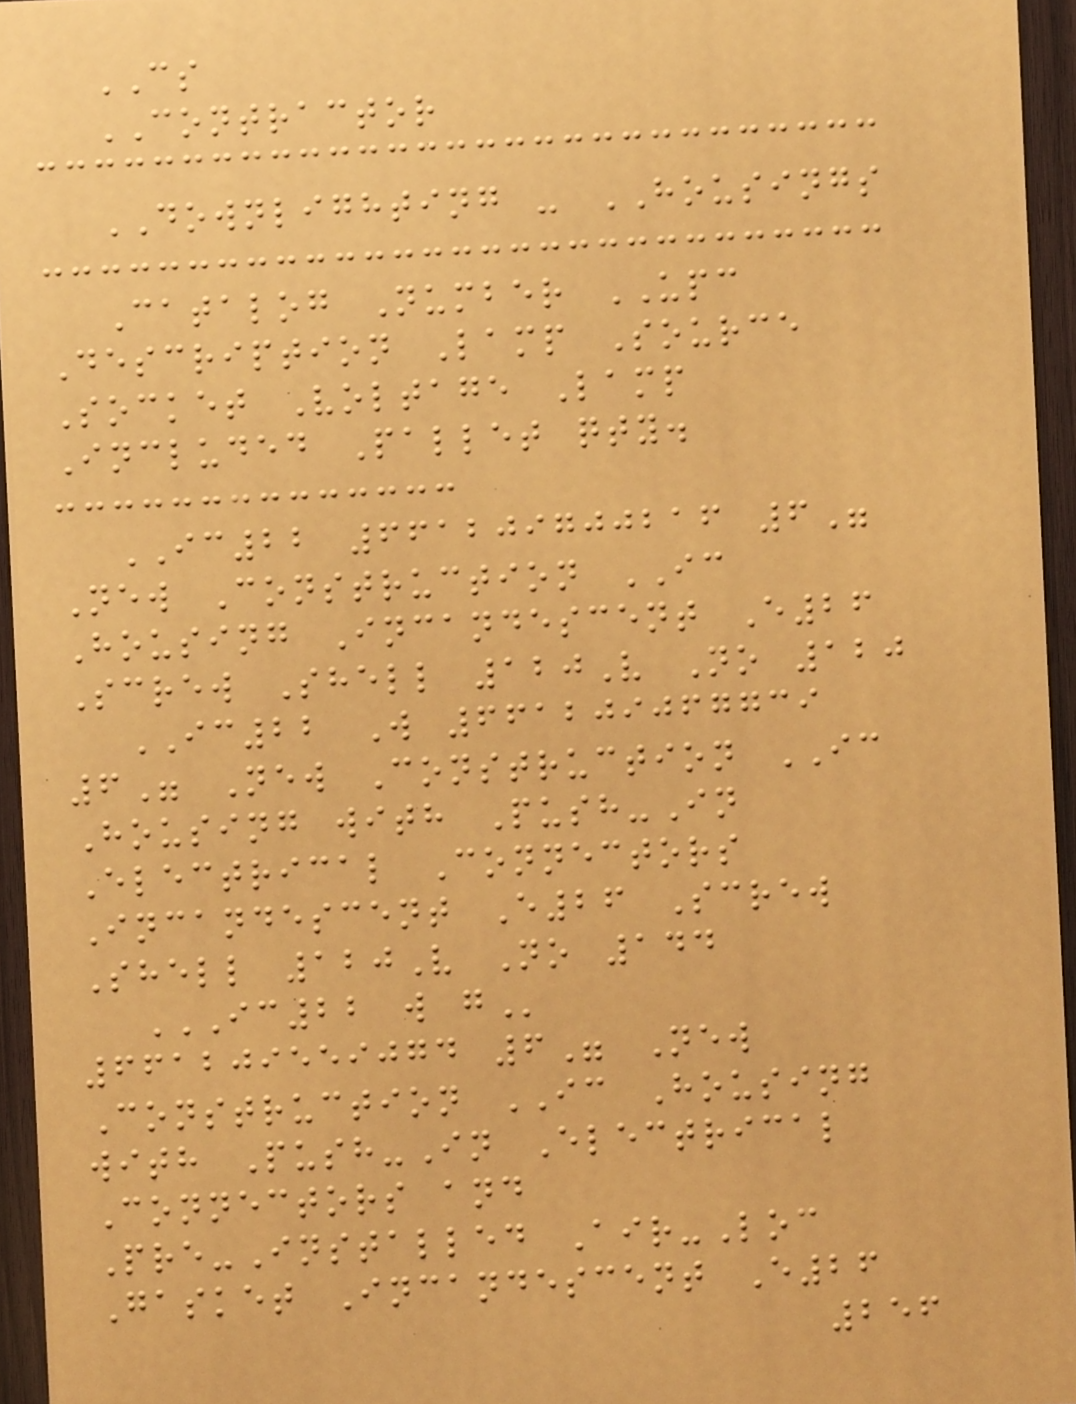CS
CONTRACTOR
DOWNLIGHTING - HOUSINGS
Catalog Number UPC
Description Lamp Source
Socket Voltage Lamp
Included Pallet qty.
IC22 661209700216 6"
New Construction IC
Housing Incandescent E26
Screw Shell 120V No 120
IC22 W 661209067739
6" New Construction IC
Housing with Push-In
Electrical Connectors
Incandescent E26 Screw
Shell 120V No 144
IC22 W G
661209559074 6" New
Construction IC Housing
with Push-In Electrical
Connectors and
Pre-Installed Air-Loc
Gasket Incandescent E26
256
